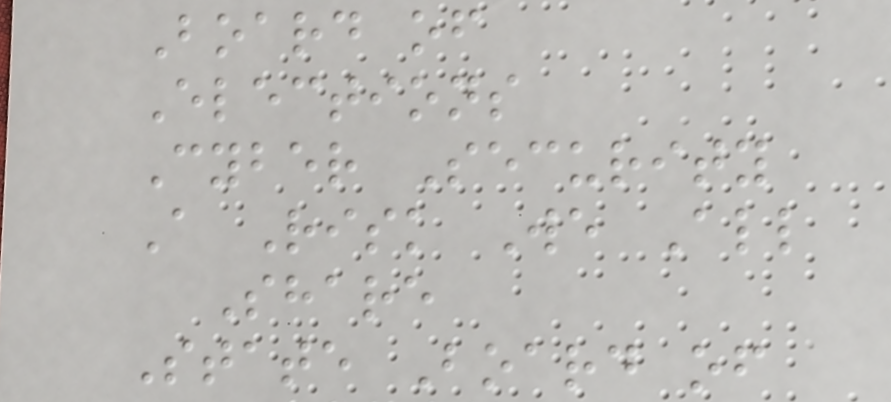Board of
Elections
Cyber Security
A Risk We All
Share
State Board of
